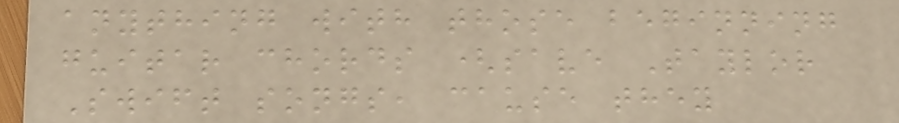anything with those beginning
guitar chords (save Taylor
Swift songs, cause they
